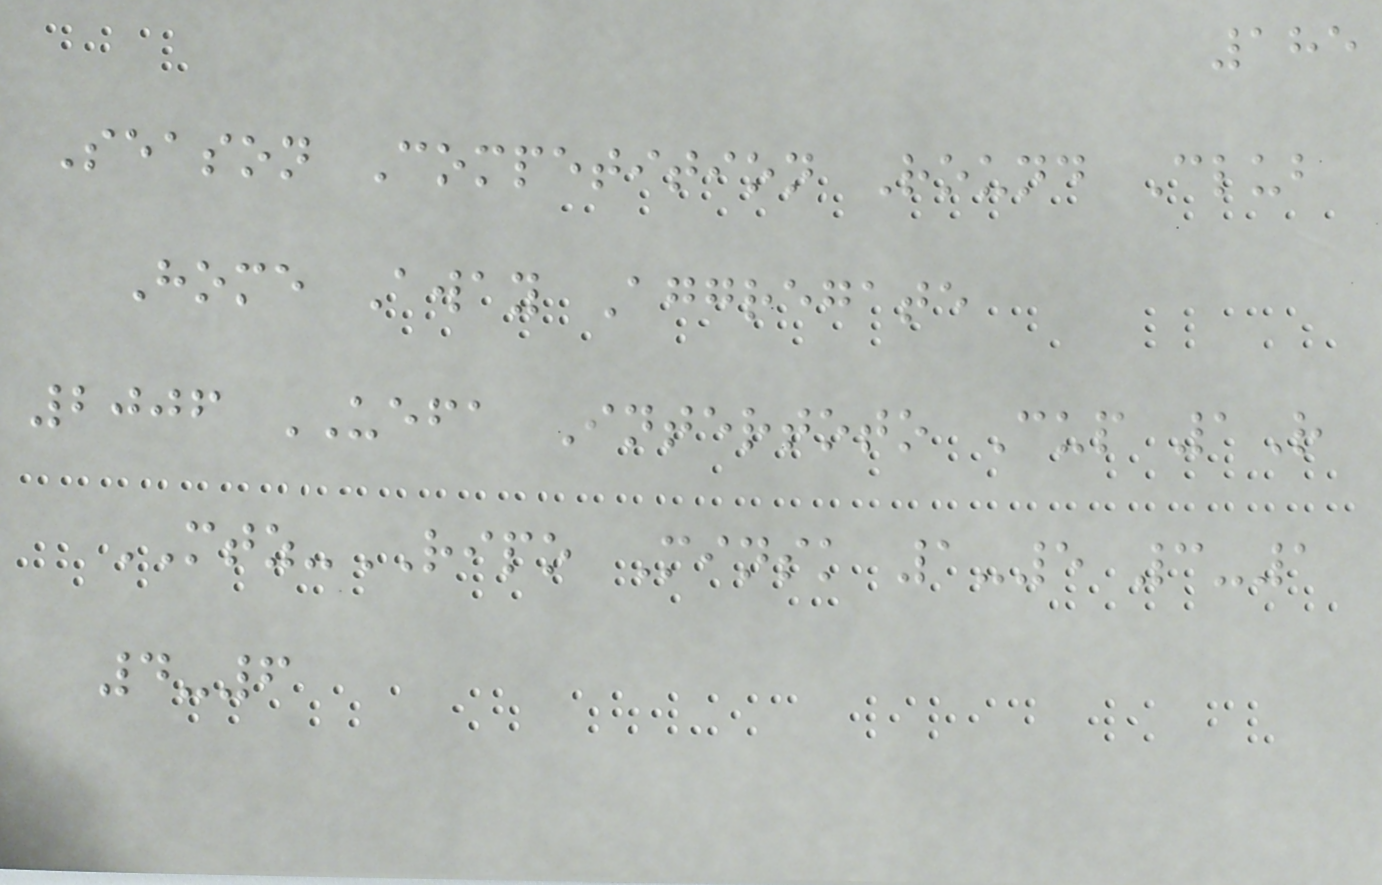185
Season Competition Round Club
Home Away Aggregate
2006 UEFA Intertoto Cup 1R
MTZ-RIPO Minsk 1-5 3-1
4-6
